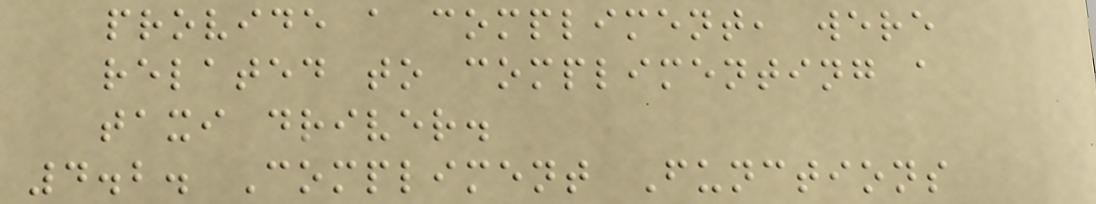provide a compliment, were
related to complimenting a
taxi driver.
4.2. Compliment Functions
